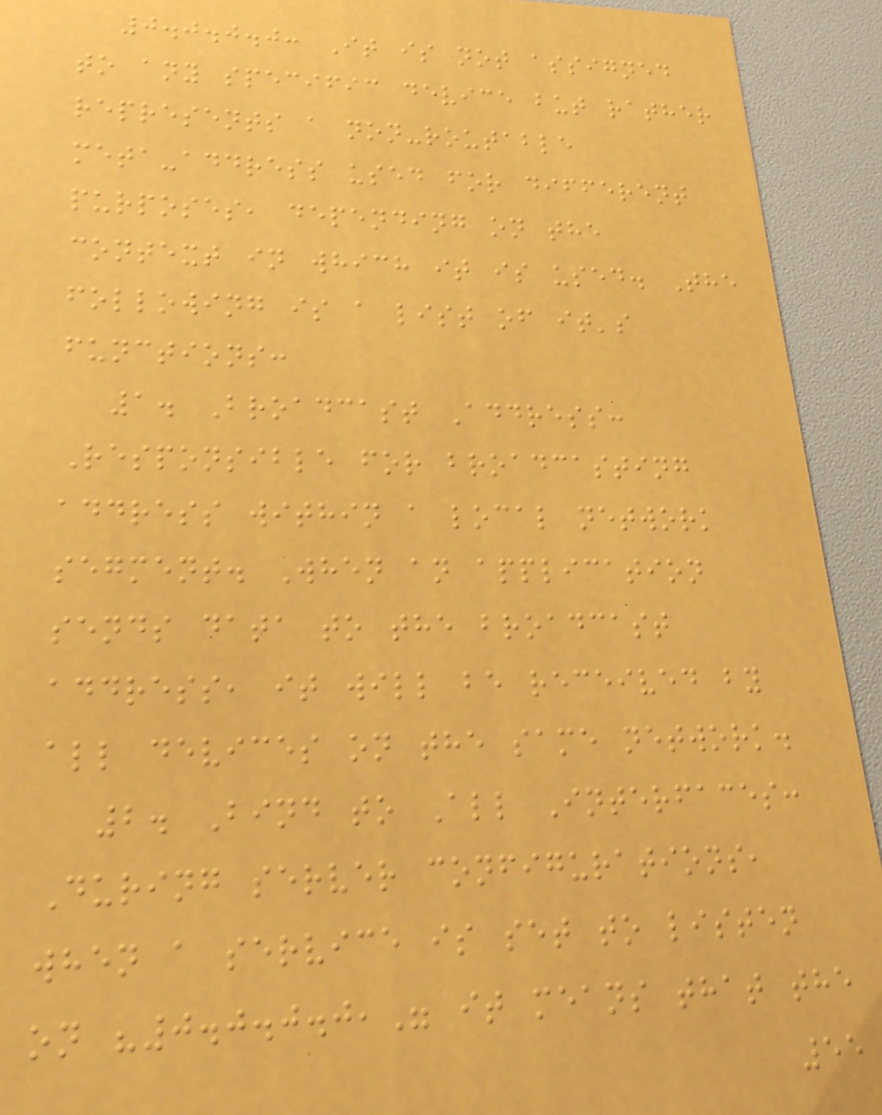0.0.0.0: It is not assigned
to any specific device but rather
represents a non-routable
meta-address used for different
purposes, depending on the
context in which it is used. The
following is a list of it's
functions:
1. Broadcast Address:
Responsible for broadcasting
address within a local network
segment. When an application
sends data to the broadcast
address, it will be received by
all devices on the same network.
2. Bind to All Interfaces:
During server configurations,
when a service is set to listen
on "0.0.0.0," it means that the
55
